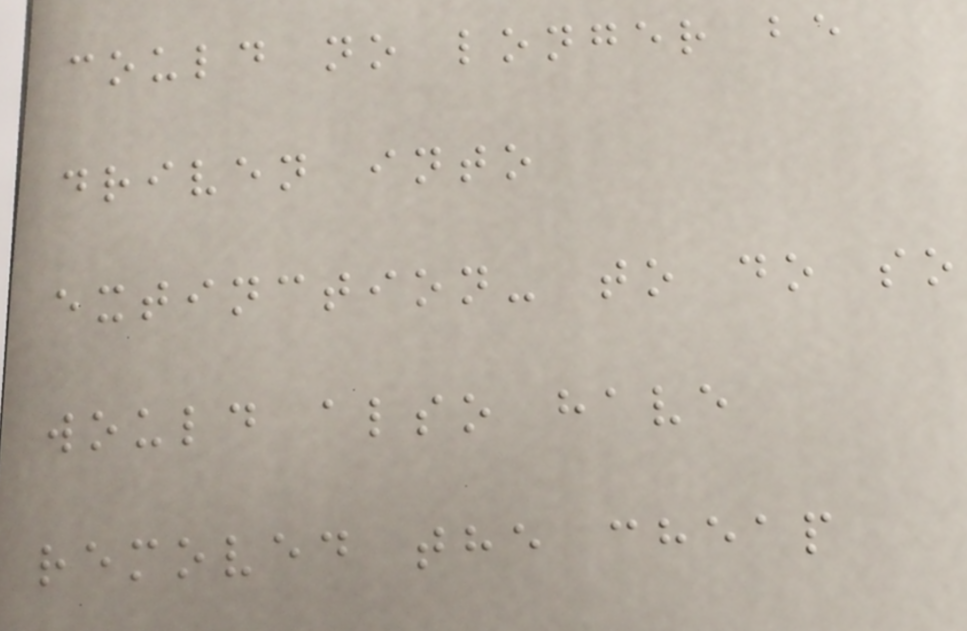could no longer be
driven into
extinction- to do so
would also have
removed the cheap
